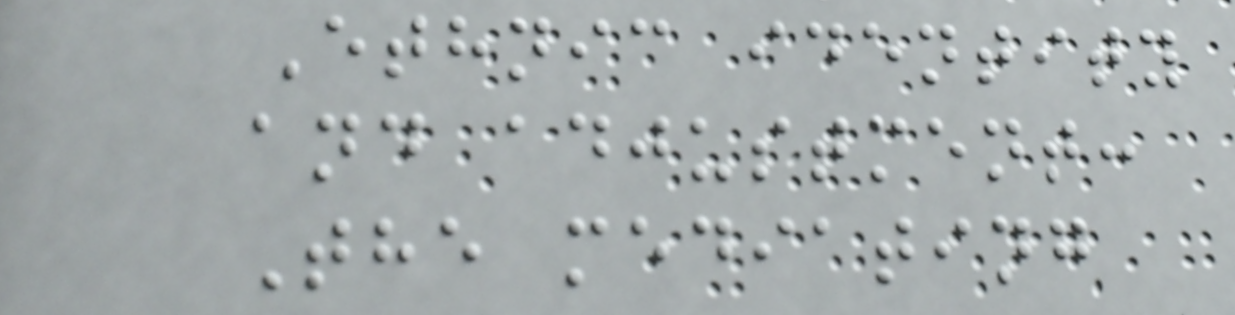Ethnic identity
and adjustment:
The mediating
